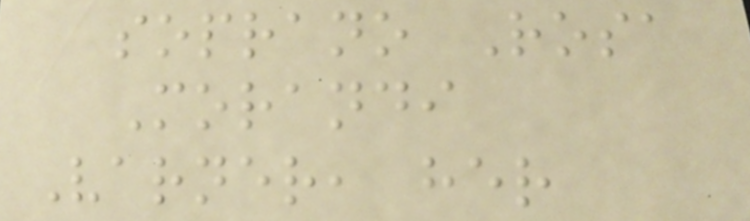soprano Rosa
Morandi
Varner, her
